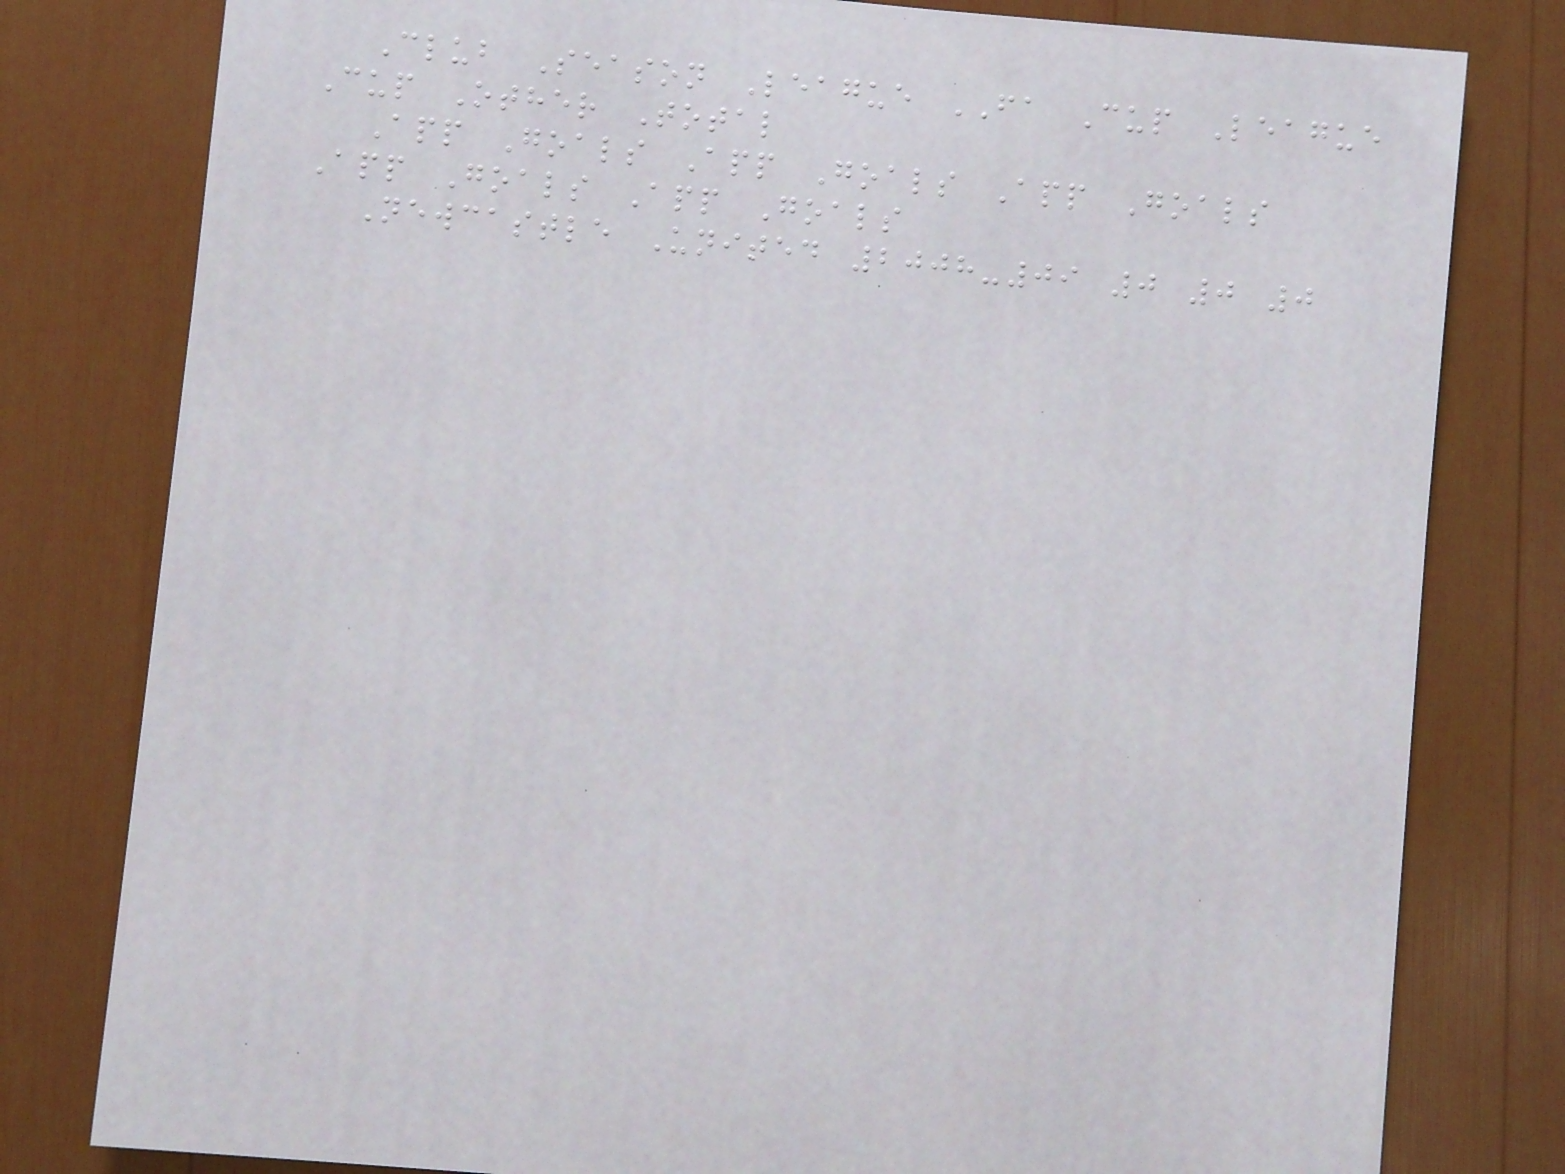Club Season League FA Cup League
Cup Other Total
App Goals App Goals App Goals
App Goals App Goals
Newcastle United 2008-09 0 0 0
